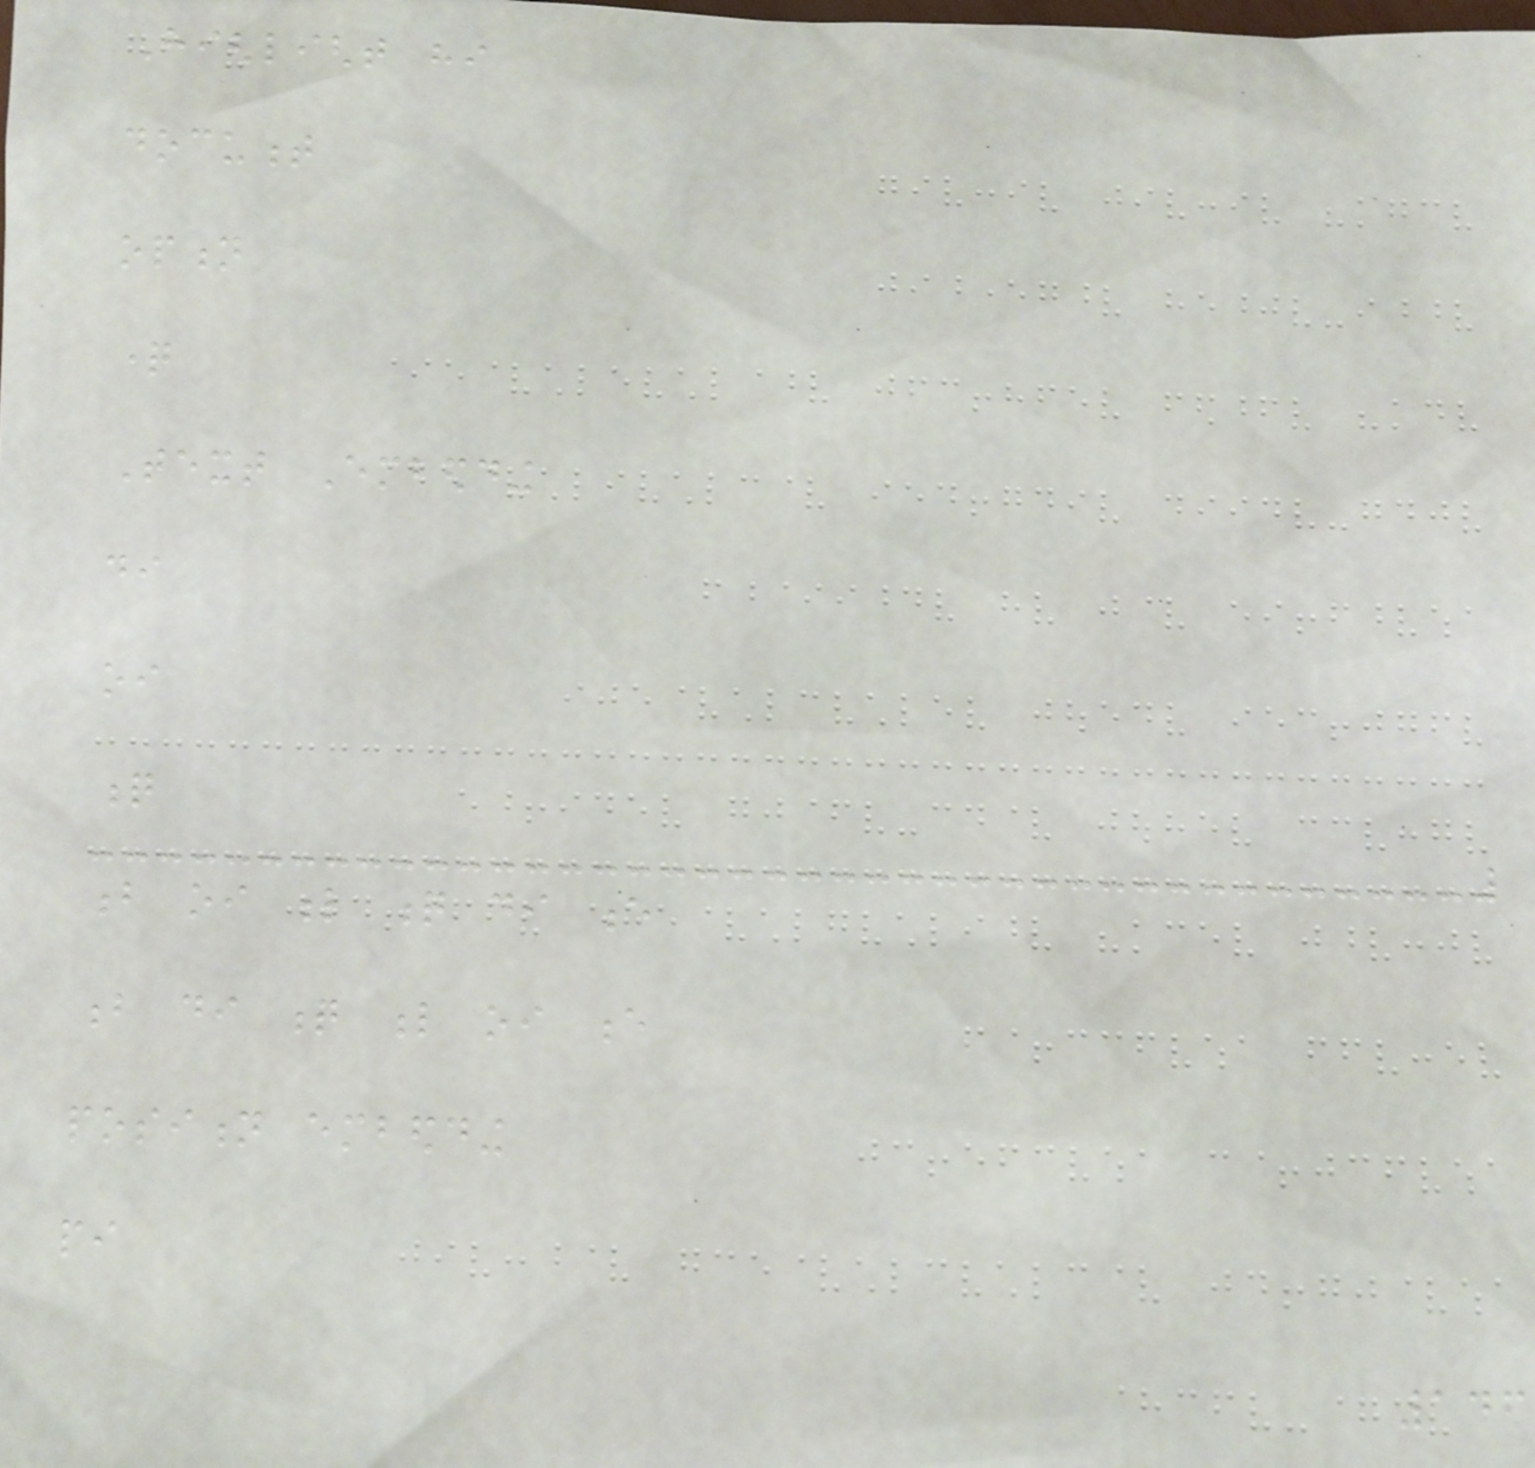Highlight hi
document
option
question
Text Embedding
di
oi
q
b oi l q di e
b di q l oi e
position embedding
pi
146
